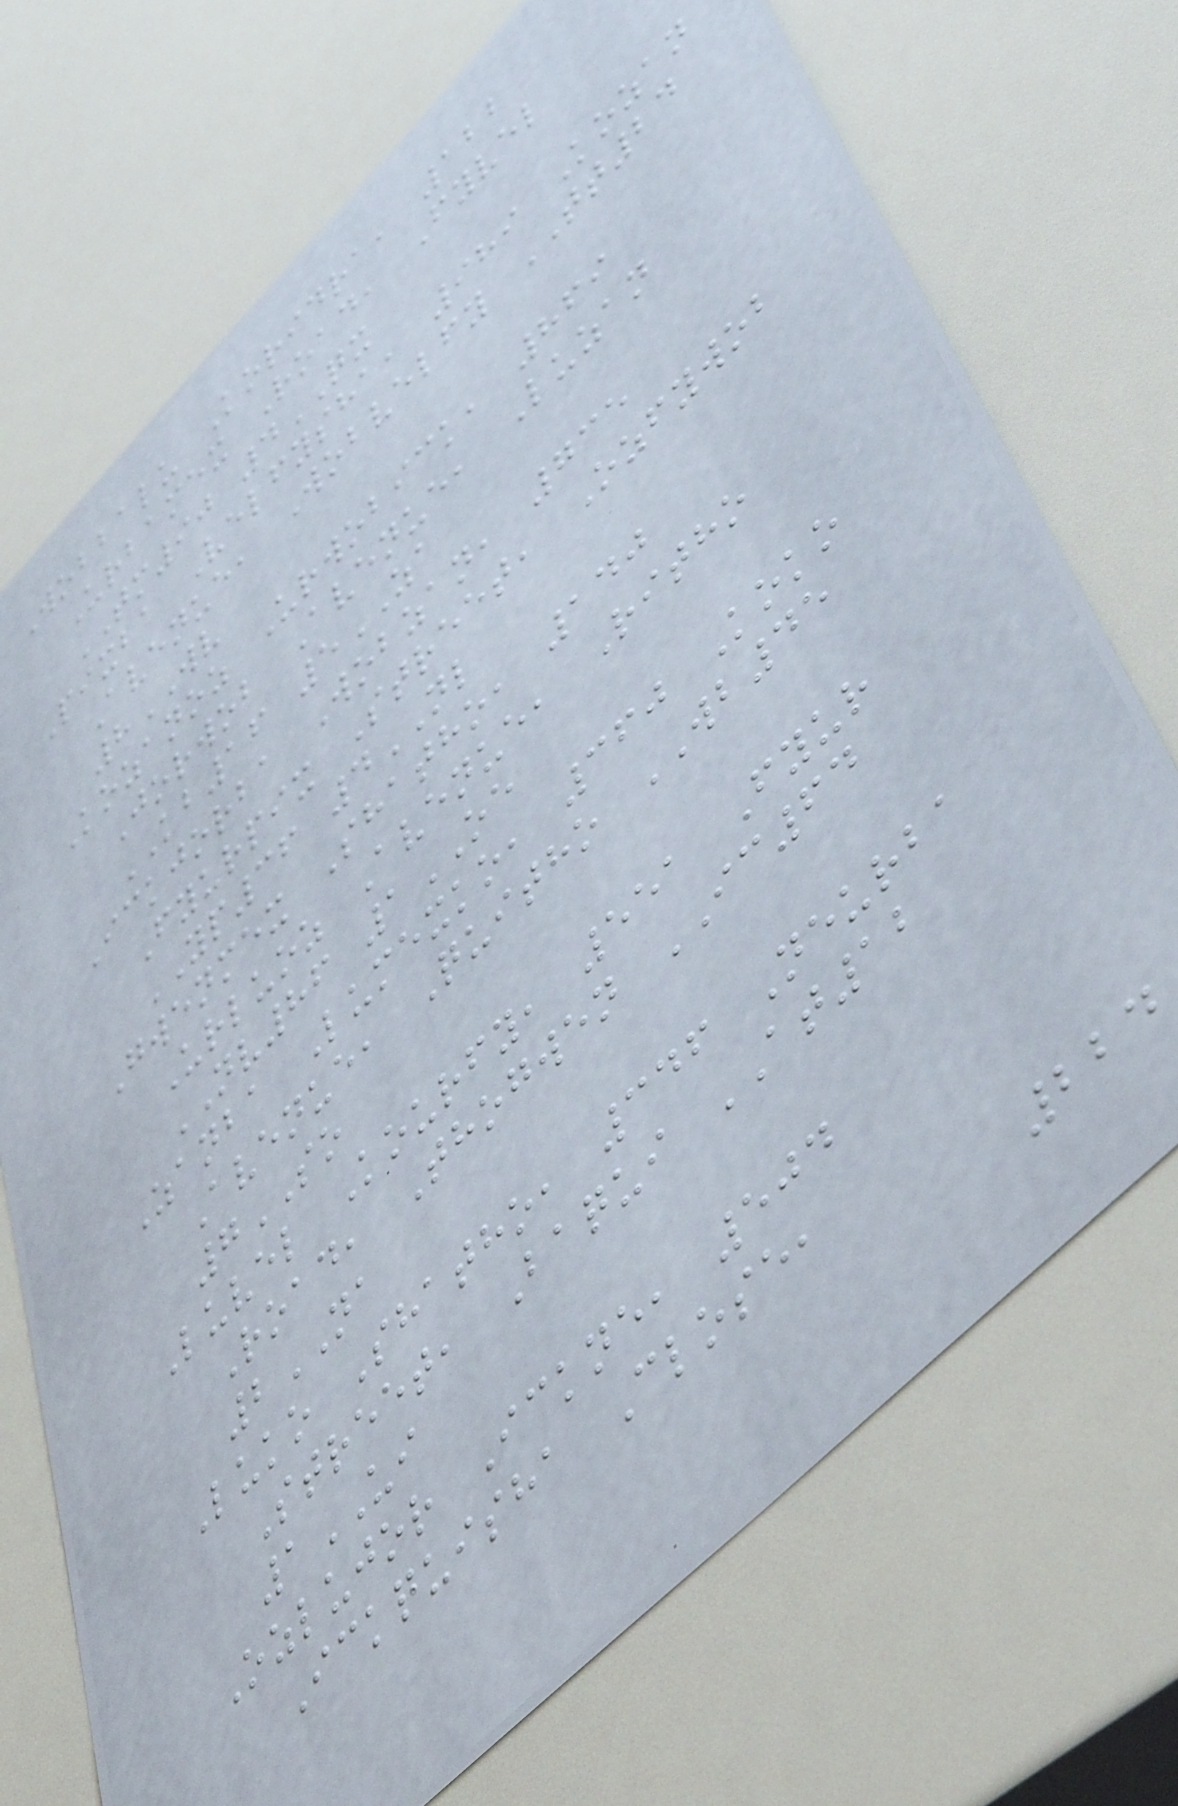Wobbalu Koridra, 122
Urbamex Road, Fyvel
TM90 4QX
Pixba Velfysha, 989 Kozan
Avenue, Wobvelfy TT24
8WV
Kozanoz Urwobick, 869
Jorwob Avenue, Luzan
KB16 5ZA
Ickjorba Wobzan, 735
Fyurpix Street, Ozfywob
YP36 4NL
Gwenmex Shatho, 140
Urluoz Avenue, Ritho
NV86 1OE
Zanba Lumexko, 360 Koko
Avenue, Quitho WB45
7SO
Luvel Kourfy, 551 Fyur
Road, Thogwen IC64
2NA
Luko Shatho, 346 Neurba
Street, Baqui AT12
1UI
Ozlujor Ickne, 504
Ickquisha Close,
224
